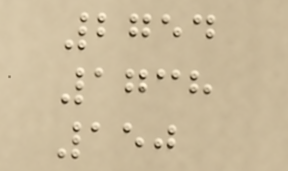2754
1738
150
